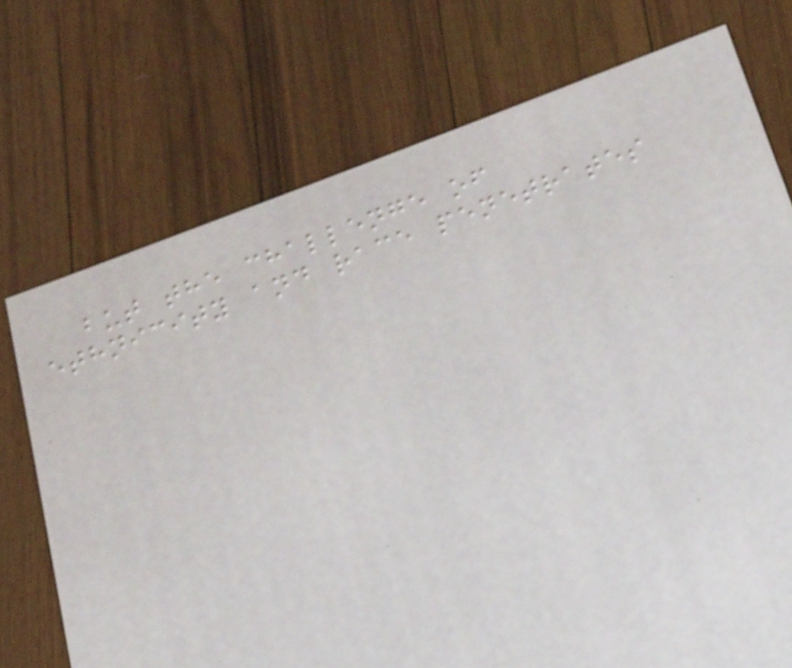but the challenge of
ethnicity and race penetrates
